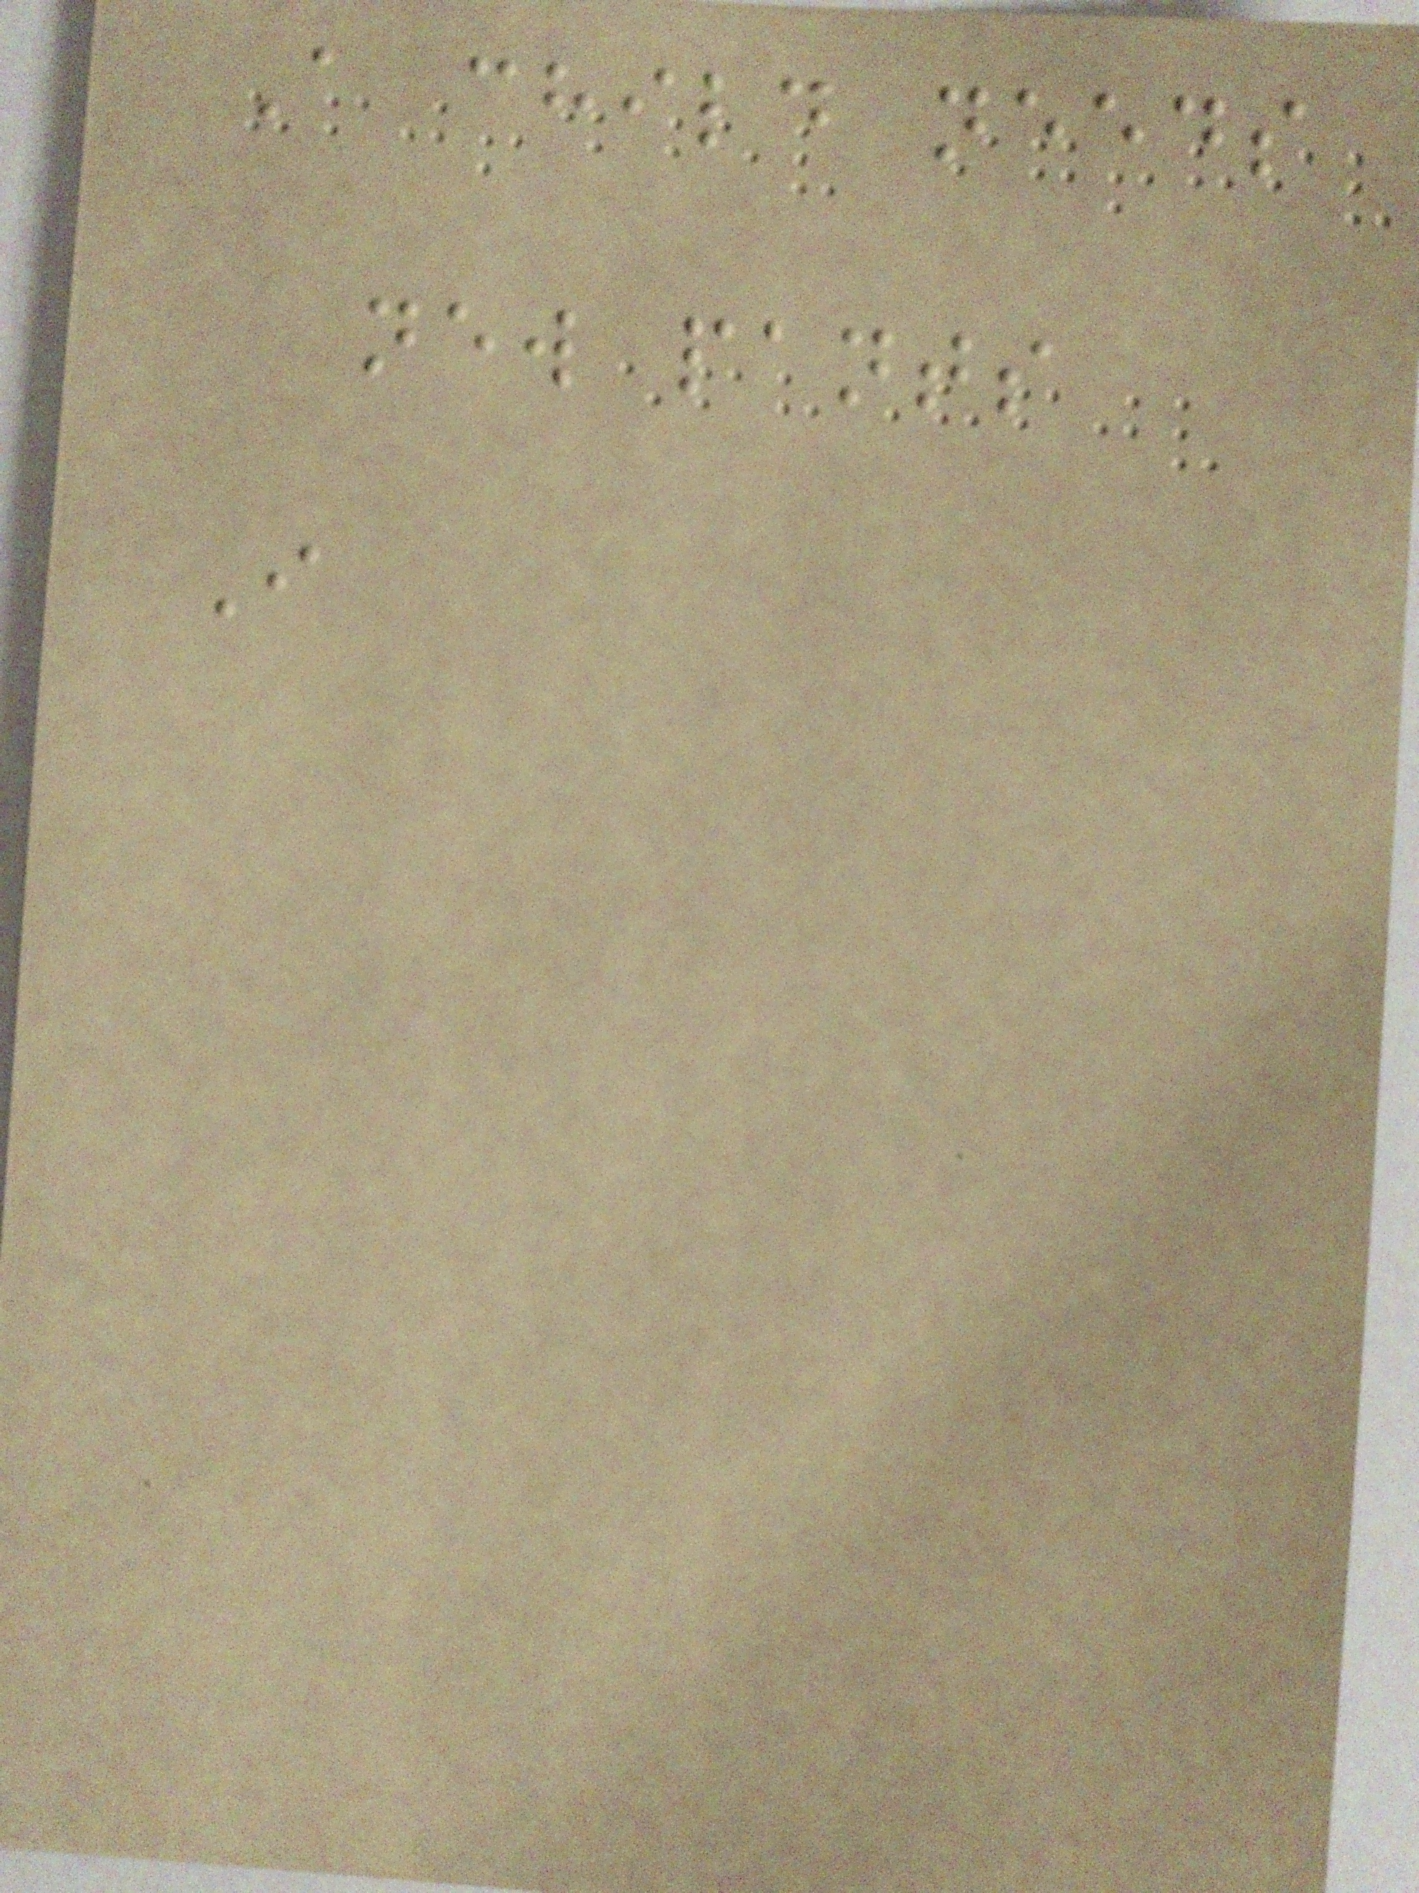A child needs
new pants
I
